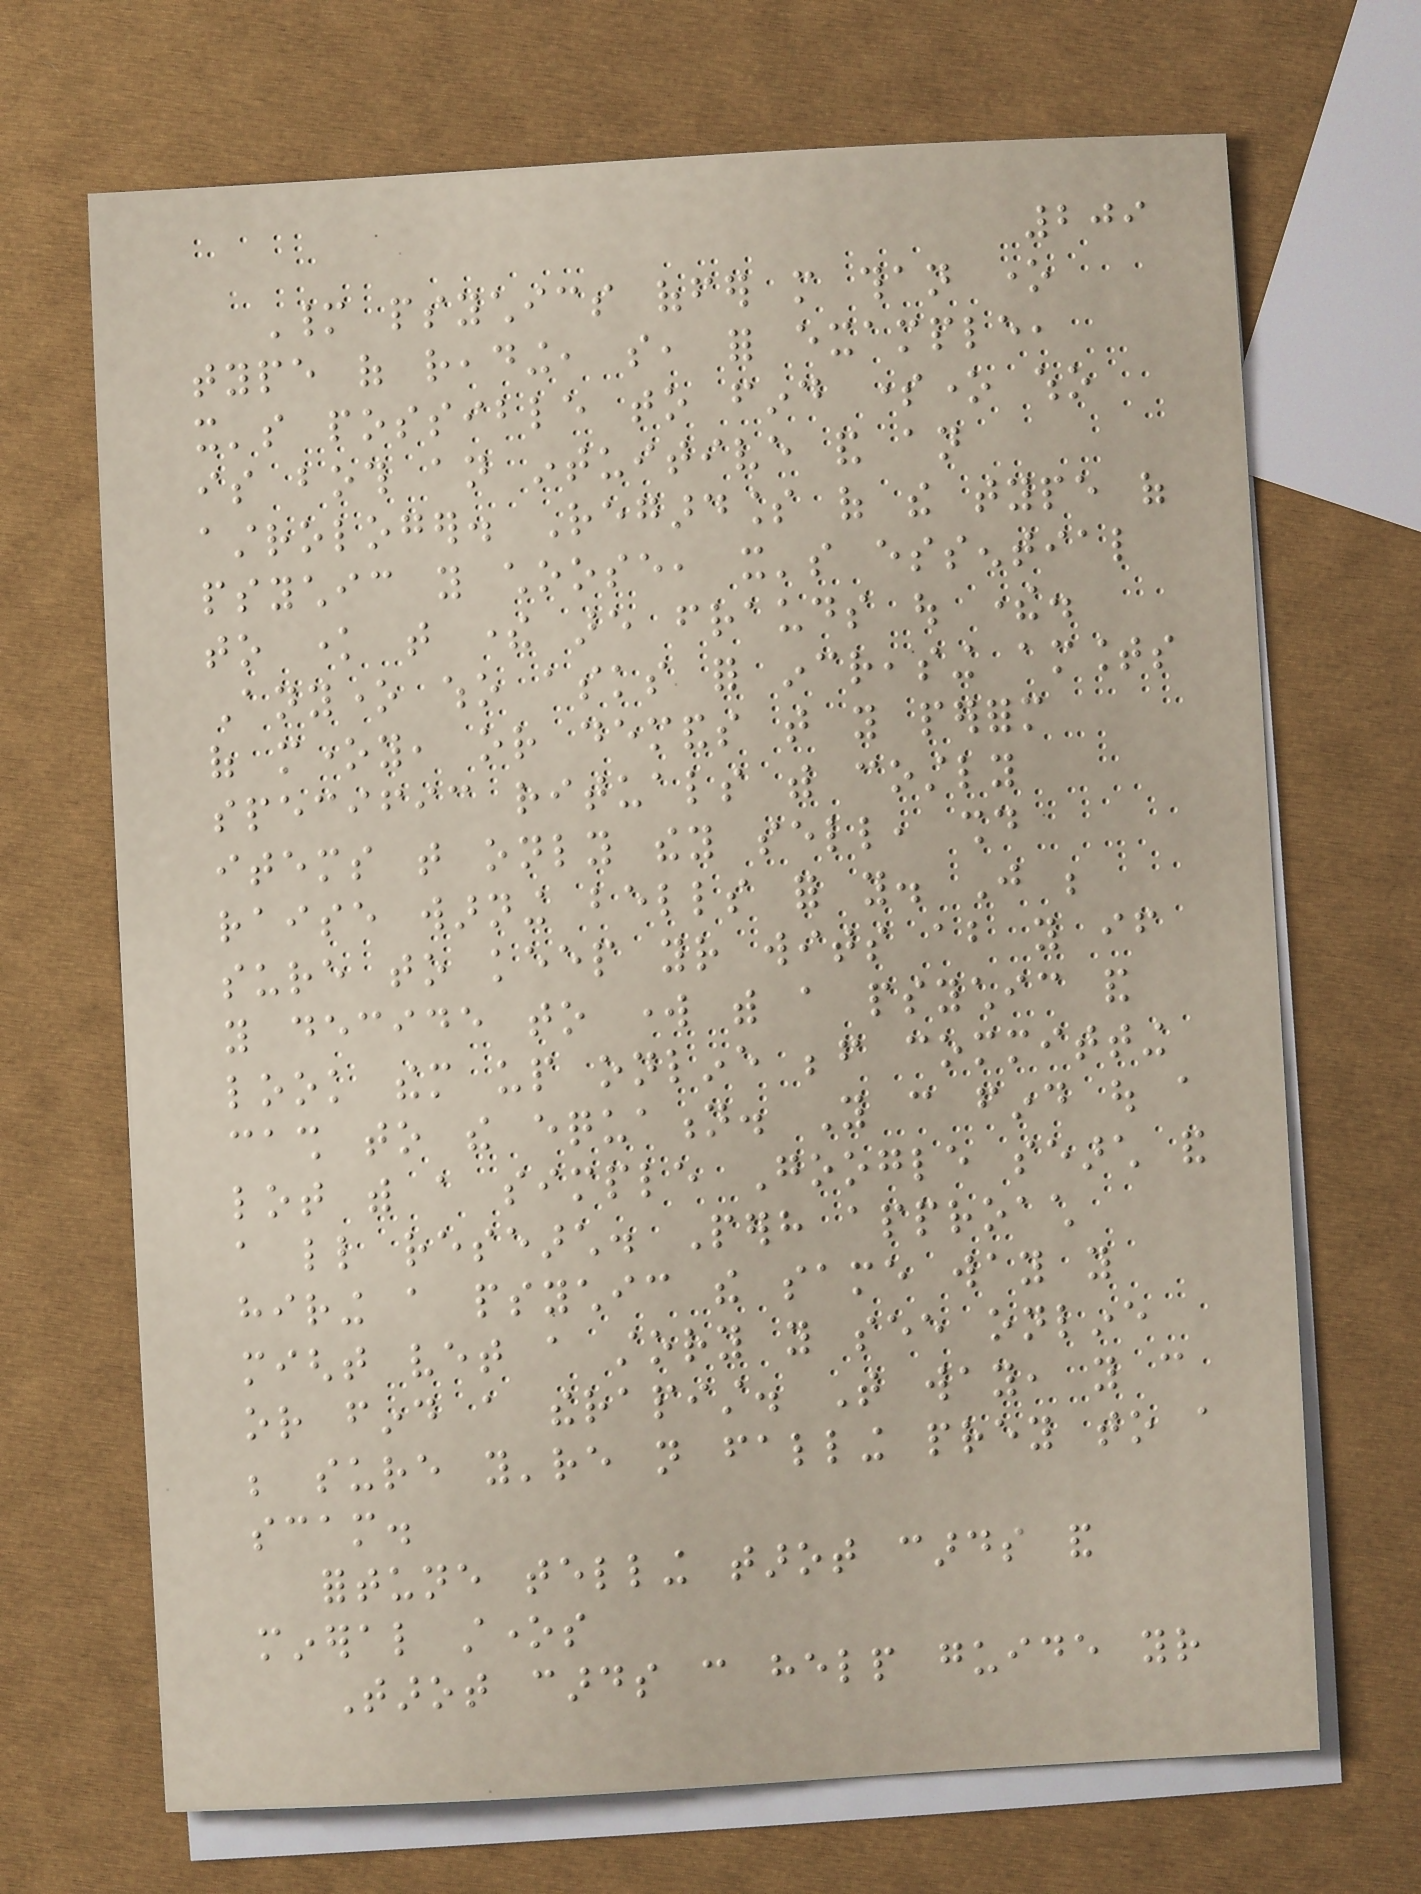209
Many psychics offer more than one
type of reading, so, for example,
it's possible to find someone who
is both an intuitive and an
astrologer. Regardless of the type of
psychic you choose, it's essential
to know that there are frauds out there.
Anyone who asks for increasing amounts
of money, or demands that you perform
specific rituals with costly
items that only they sell, should
raise warning bells for you. Just be
sure to keep your wits about you if
you decide to work with a psychic and
look them up online before committing
cash to the equation. You can find out a
lot with a simple Google search and
a little research. Perhaps approach
hiring a psychic the same way you
might vet a story you see online
or find a therapist. That way, you can
be sure you're not falling prey to a
scam.
fortune telling tarot cards and
mineral stones
Tarot cards can help guide your
